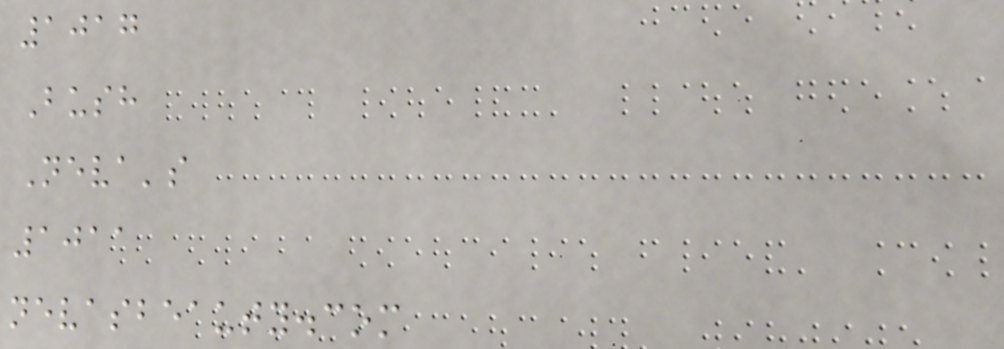1017
Bush
Neva's
1011
nevasbeauty.com
